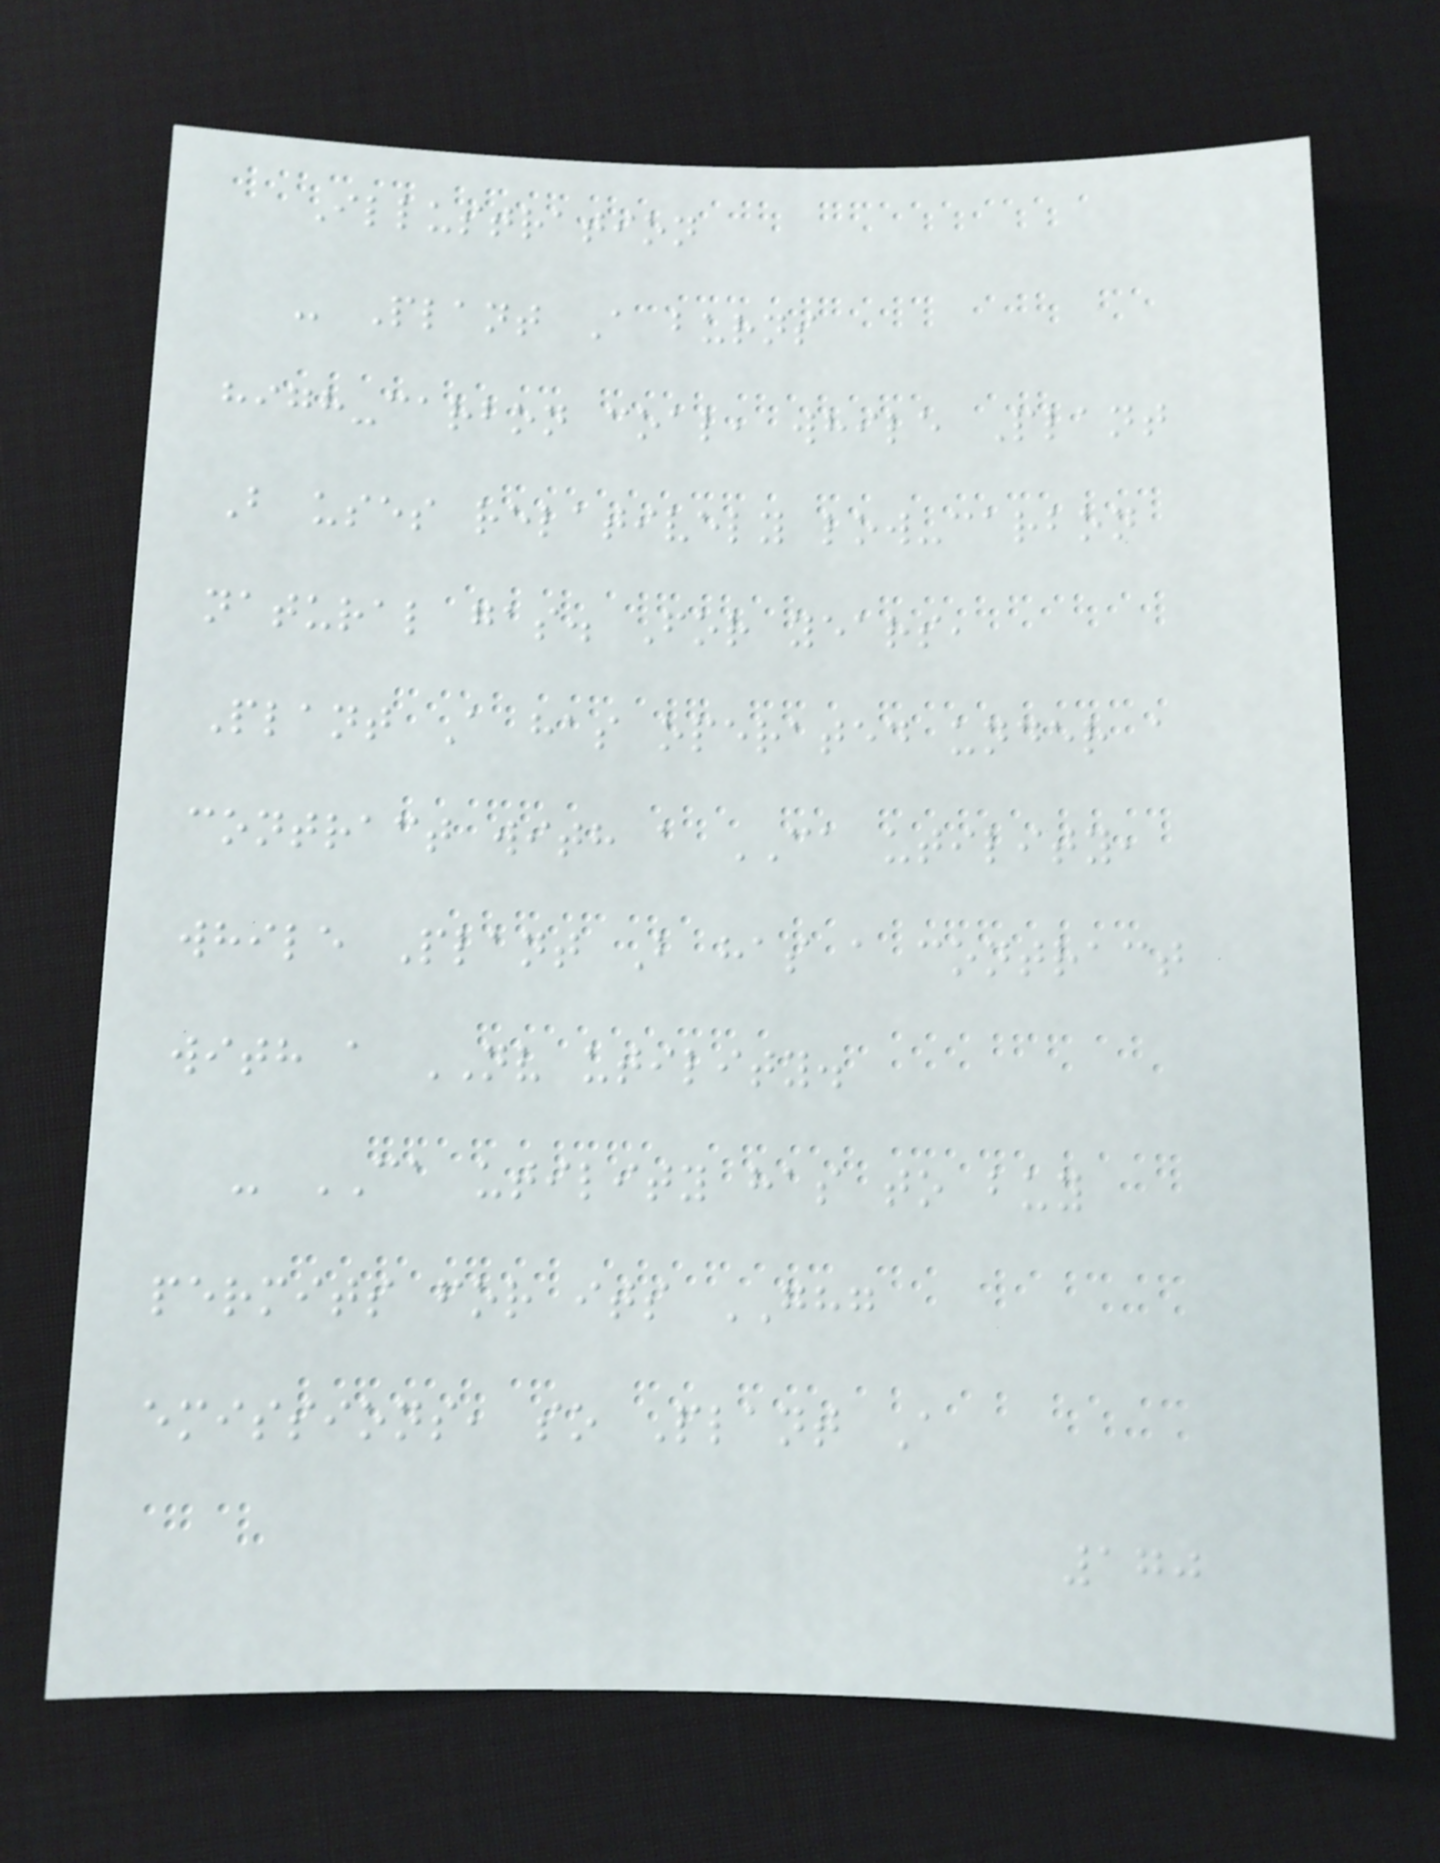Illustration
- Plant A burns
high-carbon coal, while Plant
B uses relatively low-carbon
natural gas. For years,
Plant A has operated under a
contract with a CA utility,
while Plant B has a contract
with a NV utility.
- CA utility has to buy
permits for its GHG
emissions, so Plant A
170
